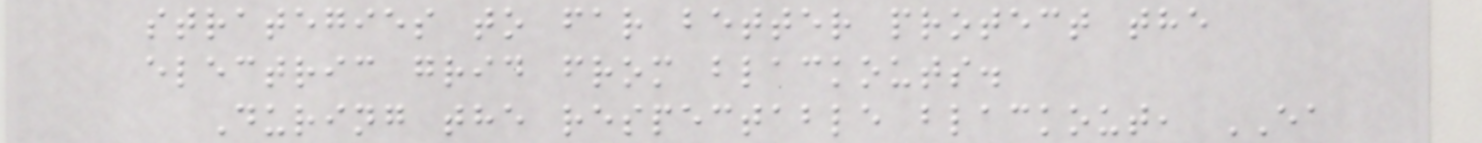strategies to far better protect the
electric grid from blackouts.
During the respectable blackout, EA
